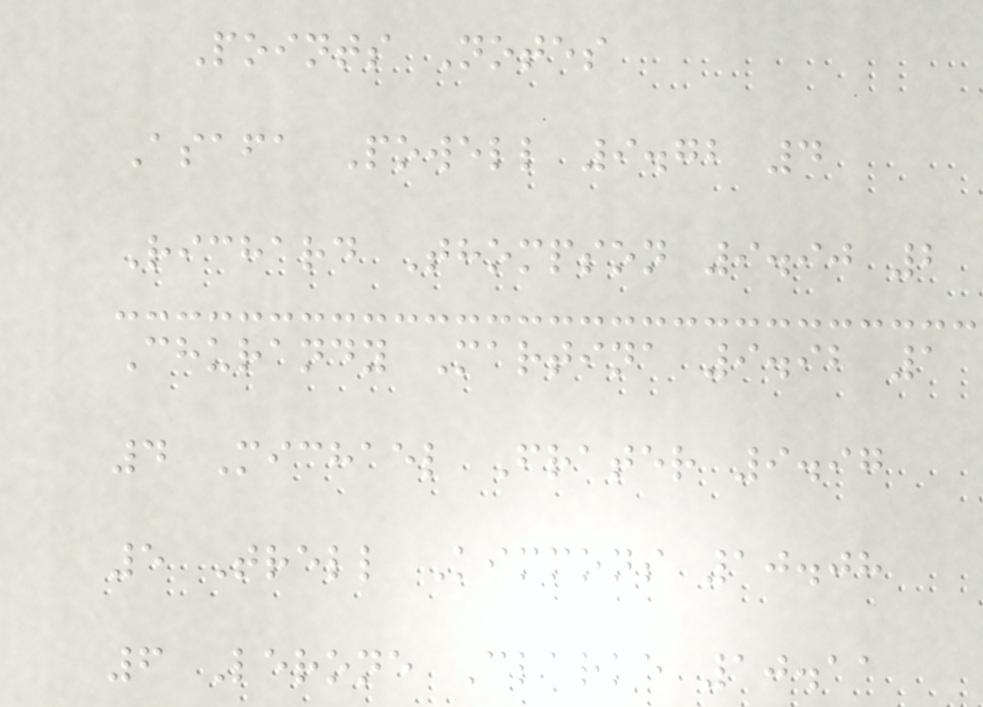Points Notes
Asafa Powell 9.72 4
Richard Thompson 9.90 2
Churandy Martina 9.92 1
4 Michael Frater 9.97
5 Trell Kimmons 10.08
6 Lerone Clarke 10.11
